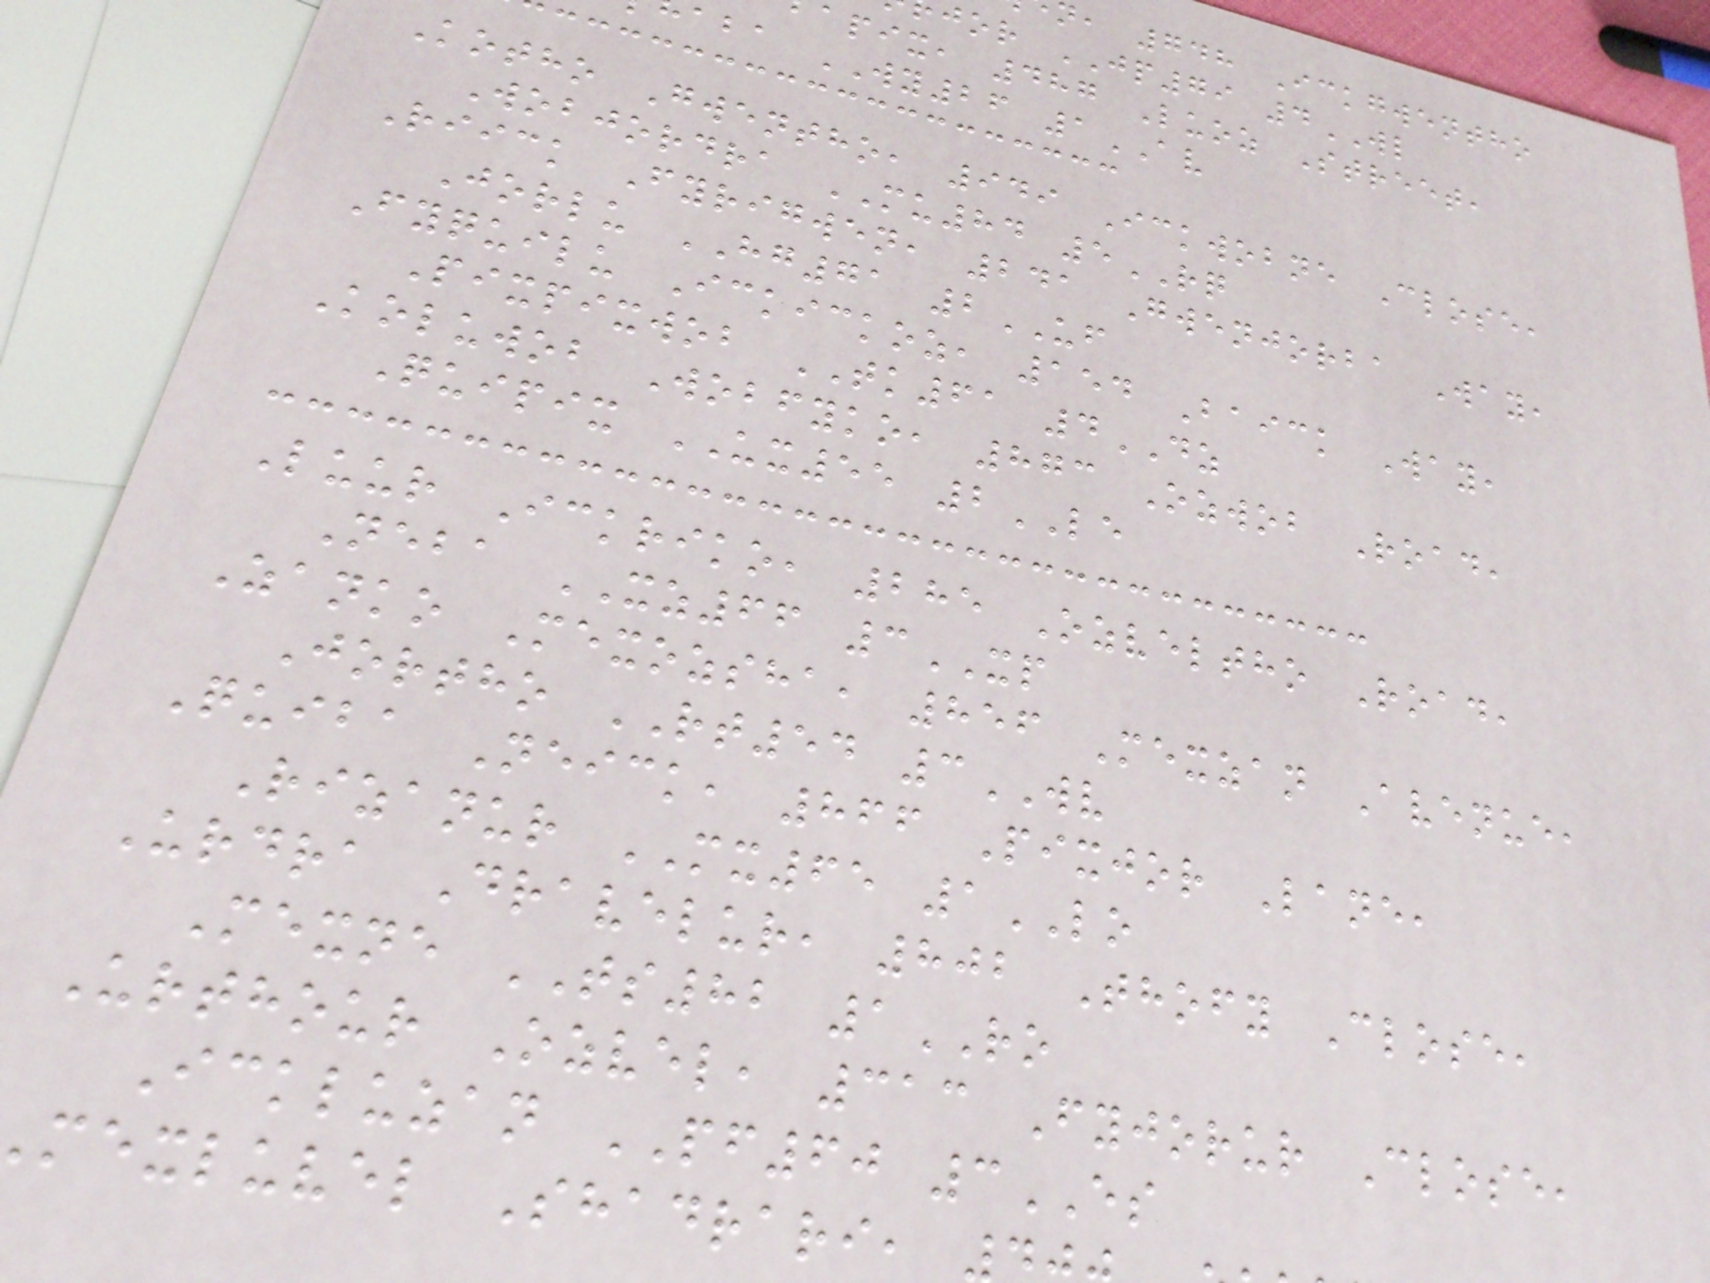n, 748 Ickgwentho
jor JP79 4WL
apix, 487 Luoz Street,
aba WY26 1AV
Kotho Gwentho, 949 Ickwobne Close,
Wobjordra MU84 5RQ
Riick Fyrigwen, 241 Gwenjorba Way,
Jorlu HG71 2UF
Fyquilu Ickickoz, 154 Baick Way,
Pixpixwob TK61 4DZ
Koluwob Wobfyko, 873 Ozwob Road,
Quipix UX55 2LE
Luur Ickriko, 285 Ozveltho Road,
Neba XZ66 3XP
Zanko Mexozsha, 856 Mexzan Avenue,
Jortho RT54 3WV
Quiba Neick, 866 Pixjor Lane,
Rizanur MX65 1LO
Urdra Dravelur, 802 Thofy Close,
Mexne TS82 1RO
Urthour Ozvel, 313 Fyjorur Close,
Ickluzan PF60 3ES
mexluvel Shadrari,
